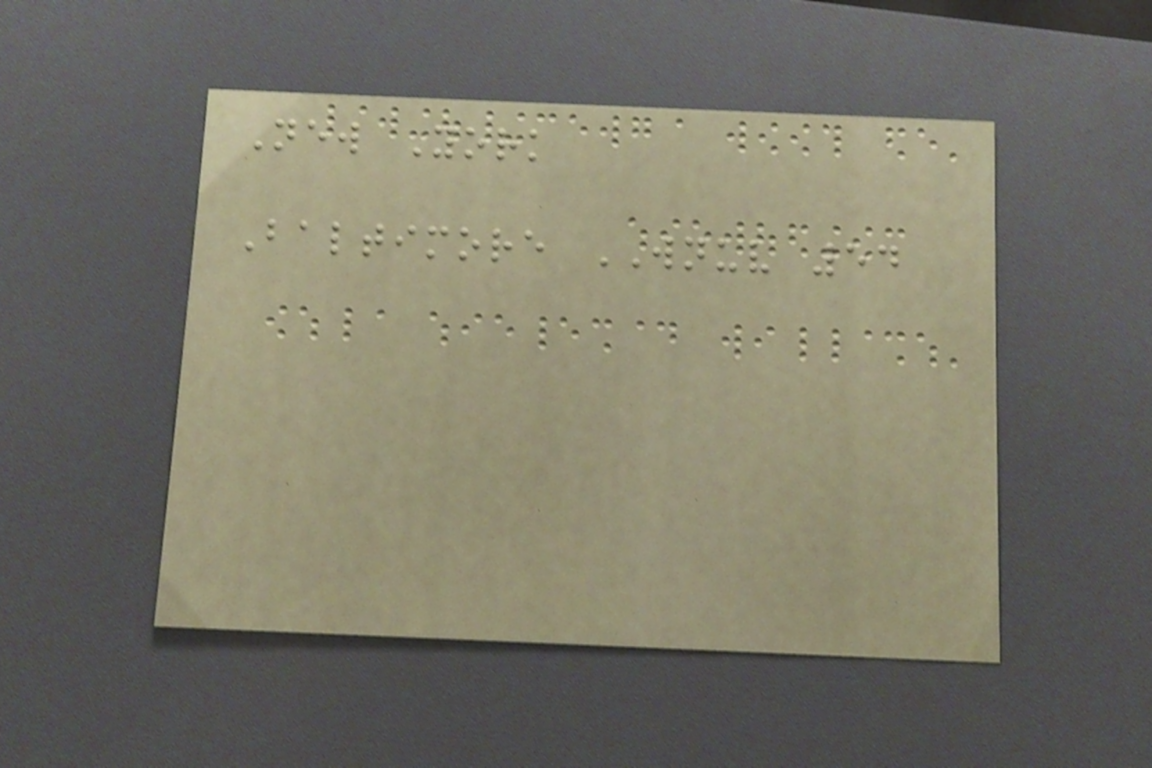New York
Baltimore WNUV 54
